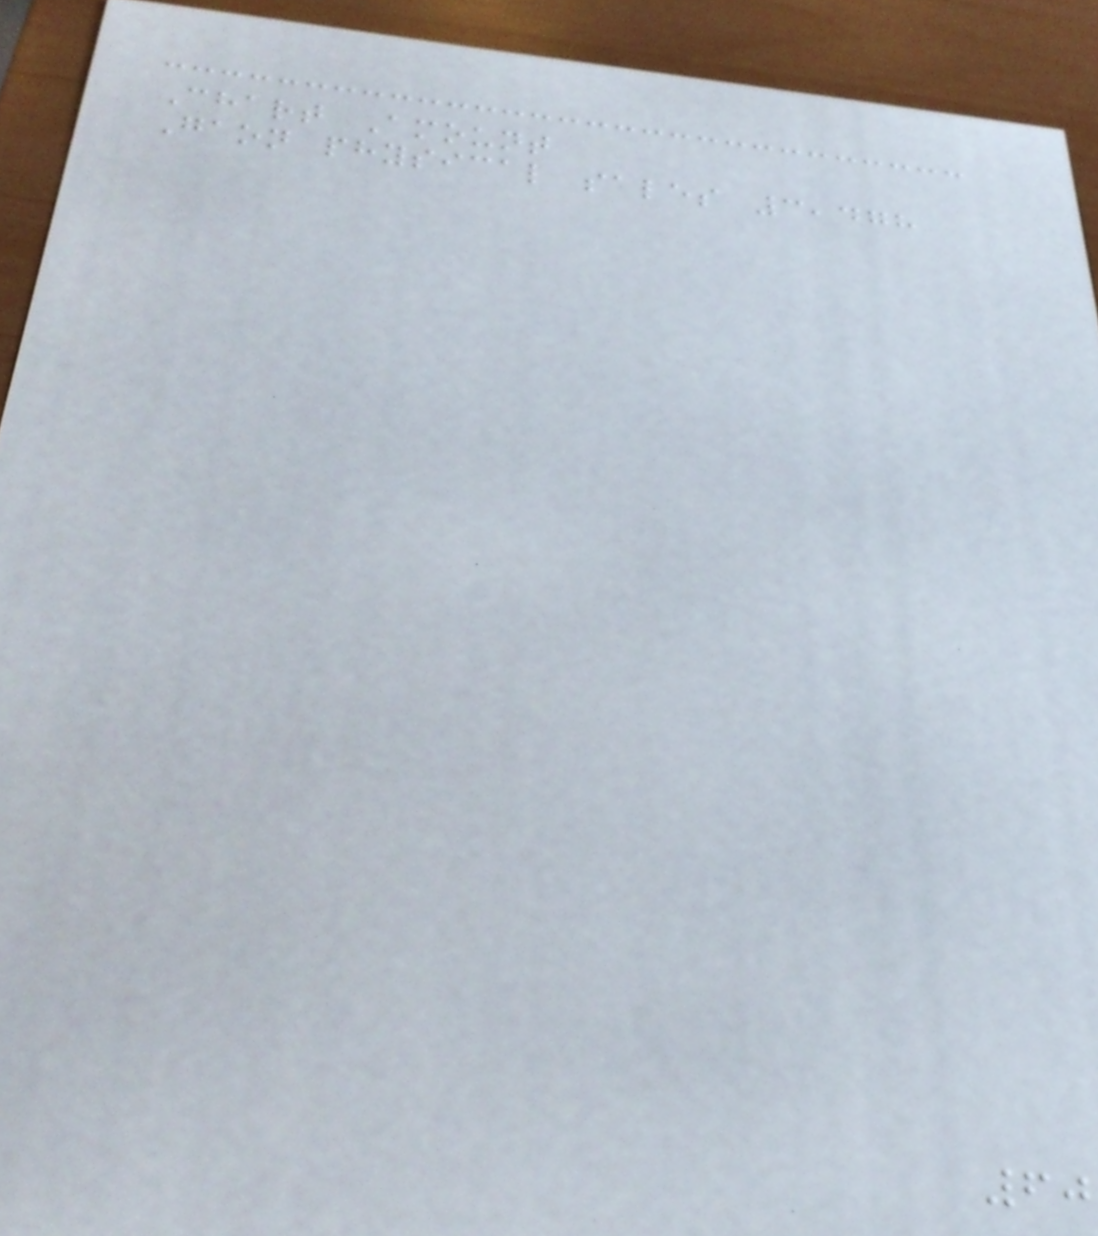Chart Amount
Gaon physical sales 3,478
60
